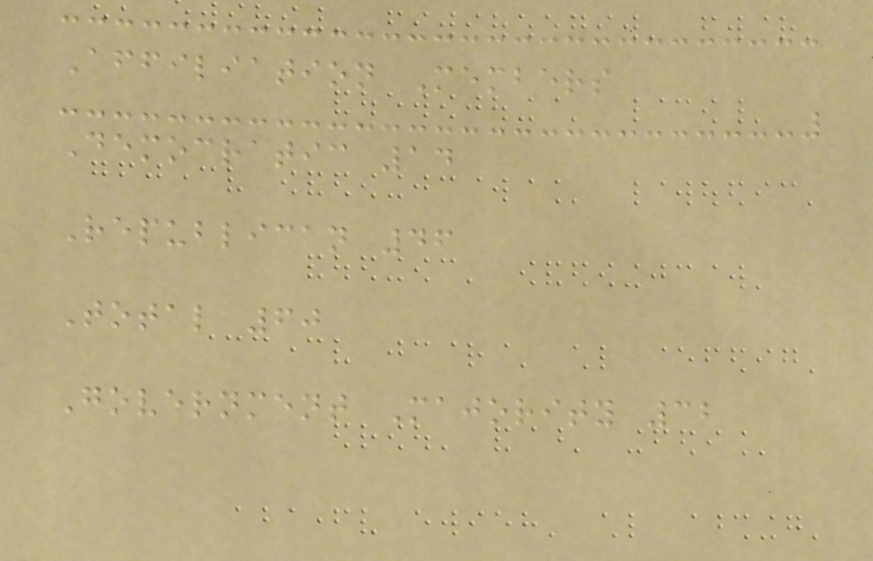Affiliation Members
Democratic 14
Republican 46
Total 60
Government Majority 32
